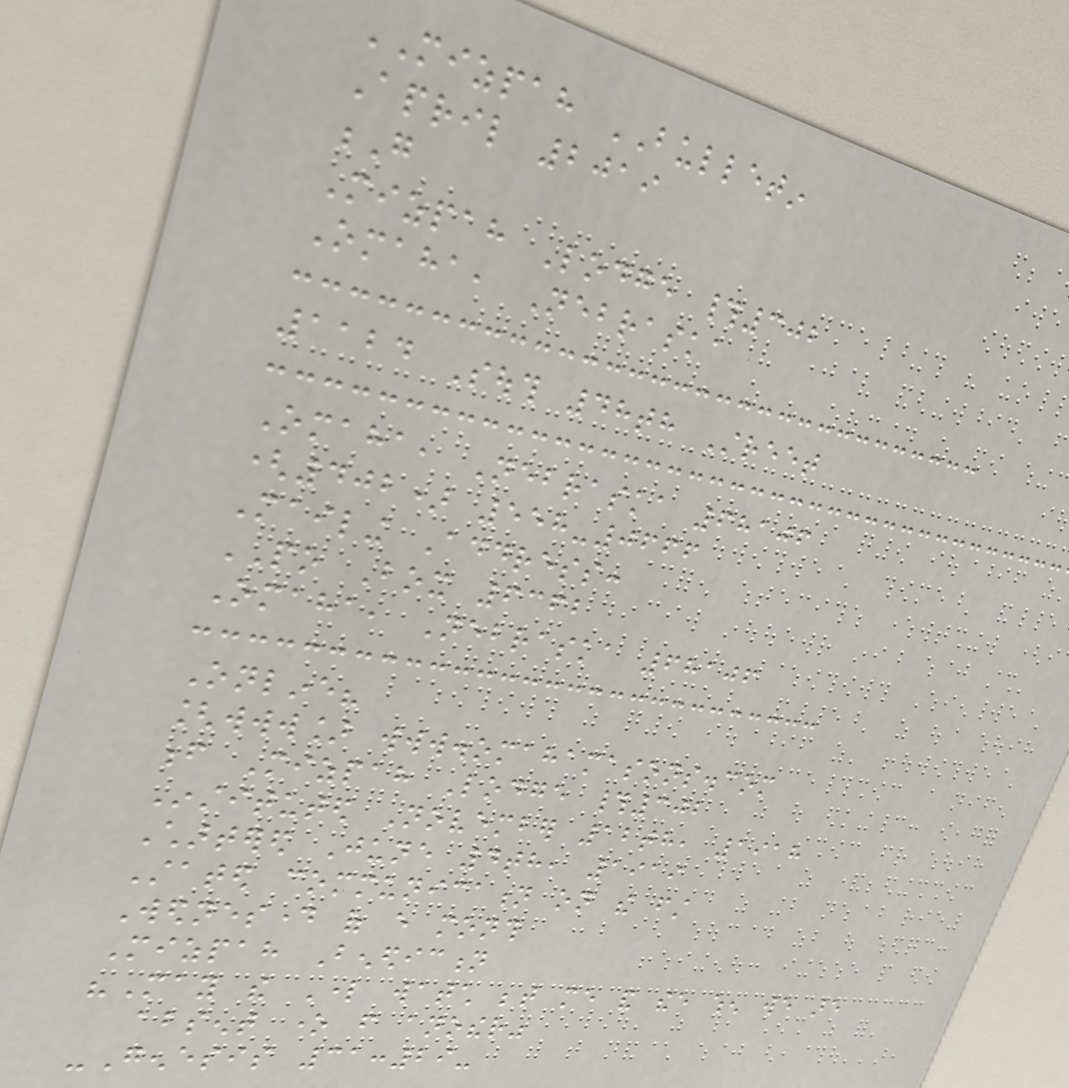MIZPAH BULLETIN
April 2019
G
Mizpah Lodge #302
Omaha, Nebraska
1124 South 48th Street
Omaha, Nebraska 68106
(402) 558-0666
Mailing Address:
PO Box 6362
Omaha, Nebraska 68106
Online?
[www] www.omahamasons.com
f Mizpah Lodge #302
Instituted November 12th, 1918
Chartered June 4th, 1919
Stated communication on the first
Wednesday of every month
Mizpah Benediction
"May the Lord watch between me and thee when we are
absent one from another"
-Genesis 31:29-
